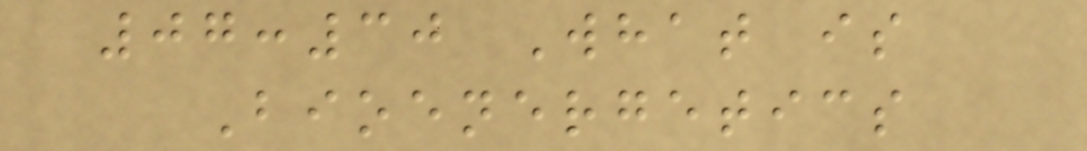07:30 What is
Bioenergetics
